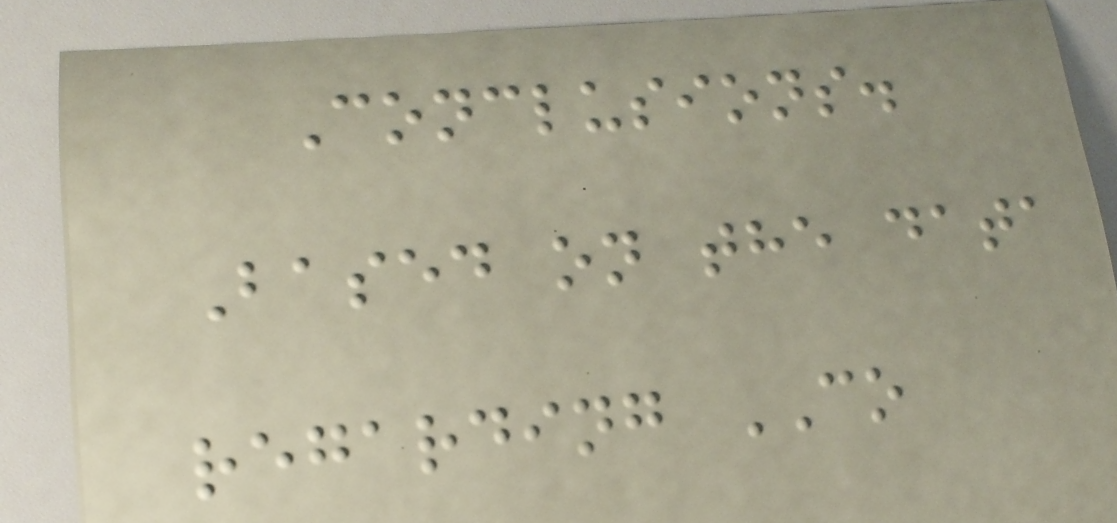Conclusions.
Based on the data
regarding CO
